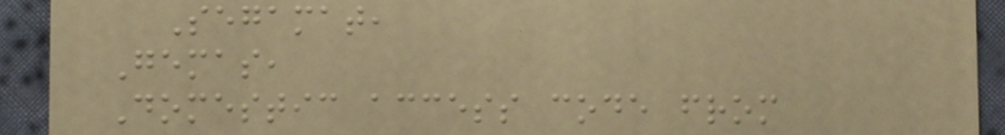Segamat,
Gemas,
Domestic access code from
